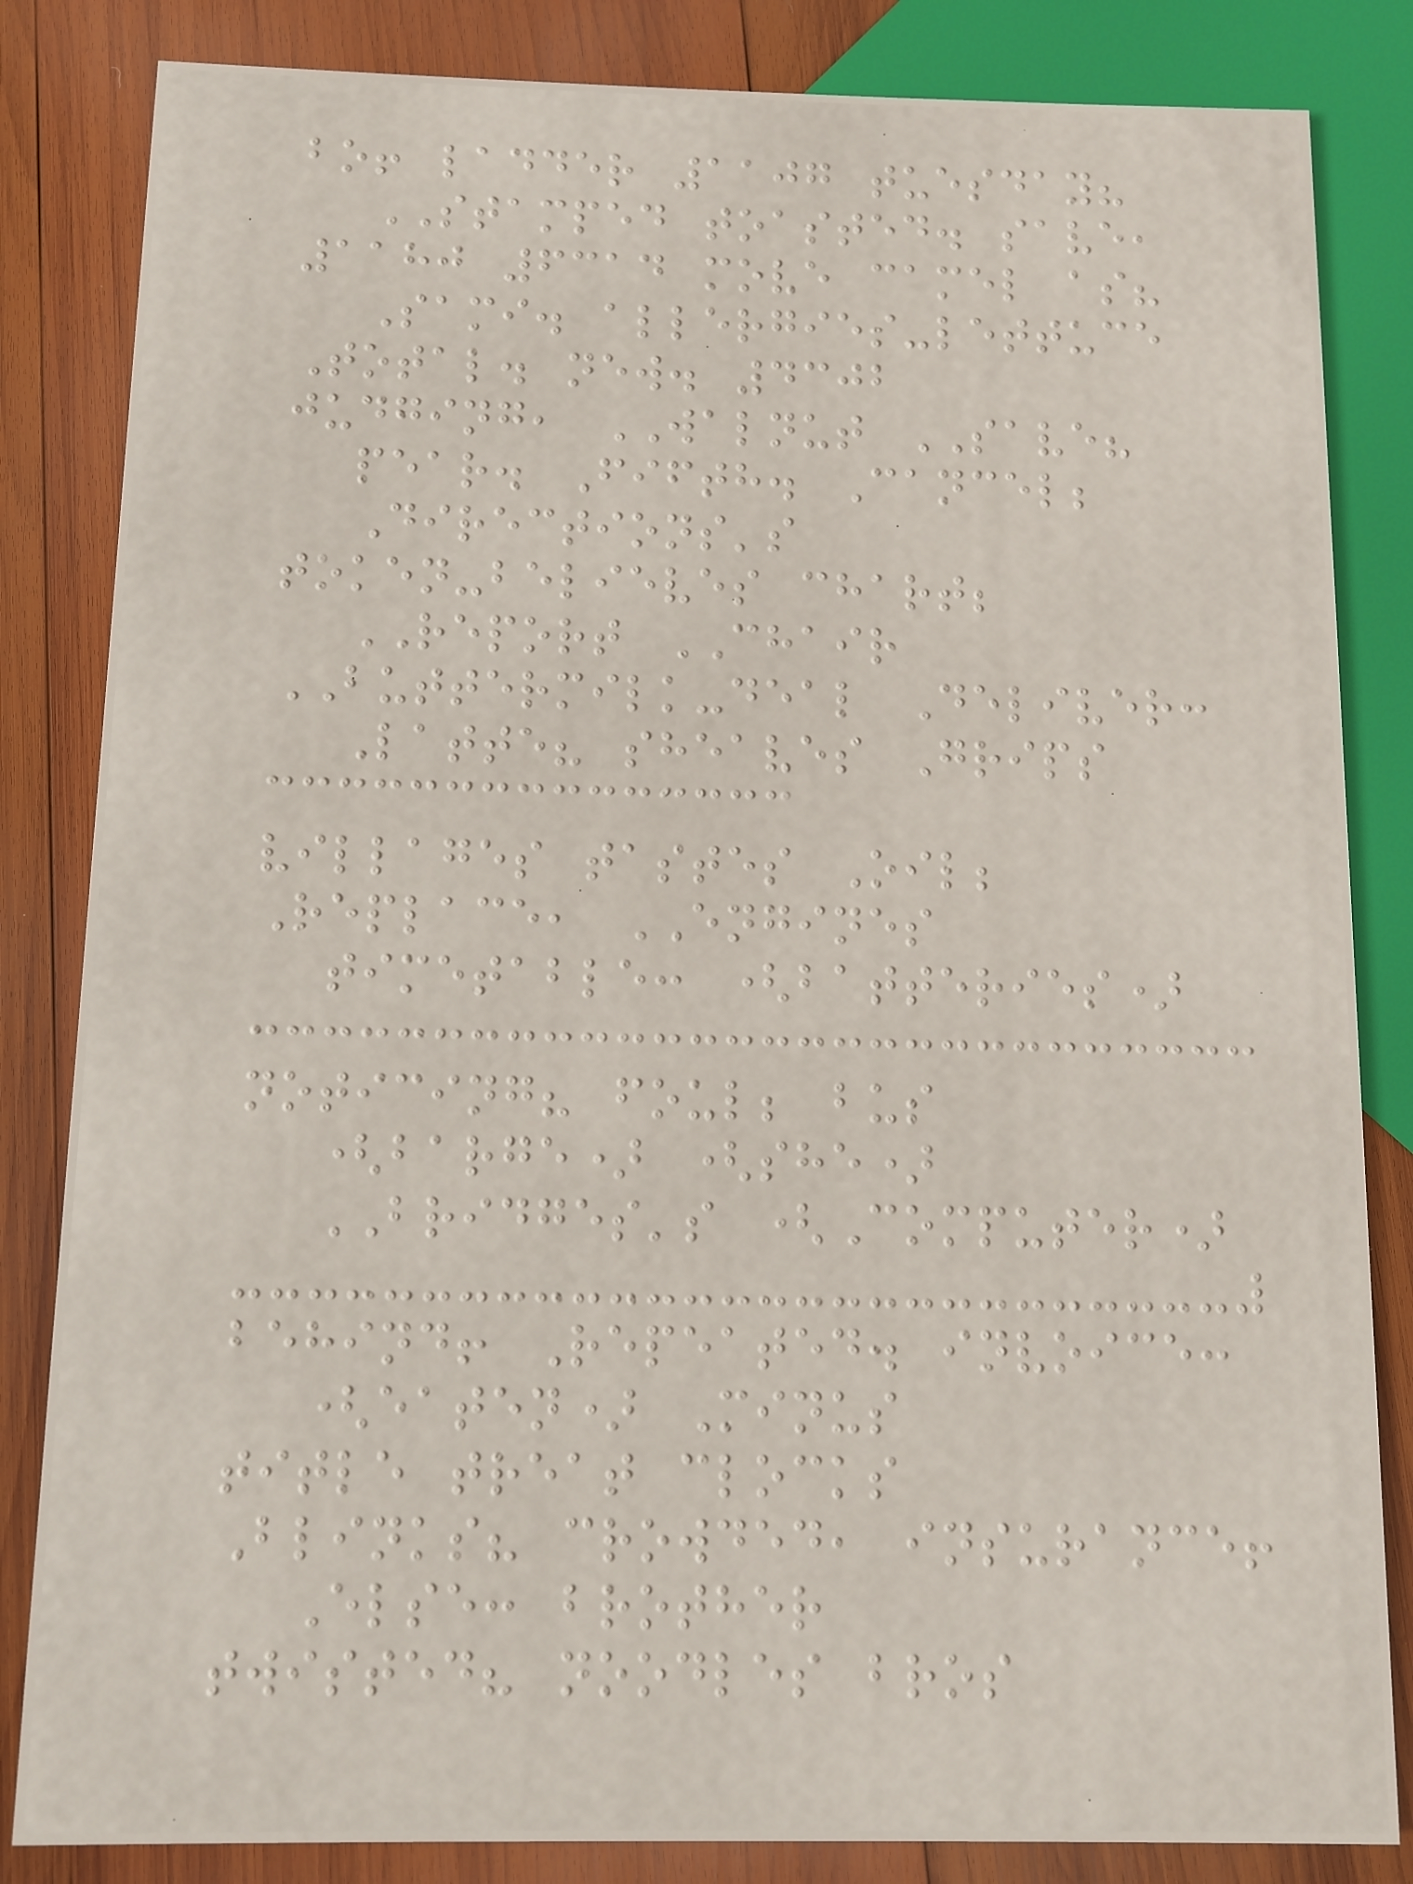bo! ladder 1107 tuesday?
STAMPED toasted. save,
1180 6314 move camel as?
Sami. allergies-lettuce
Total. new. 4302
judging, WALNUT SAVE?
pear. Fifth. Cancel;
Directions's
token-believes chart;
REPORT CHAIR
BUTTERMILK-deal Deliver:
Latte? sheaves Grips
villages tastes Oil;
Replace, ENGINES
timetable: (batteries)
noticing? foul; bus
(barge) (she)
BRIDGES's (Computer)
behind! Repeated. invoice:
(eaten) Minus
title treat clocks
Blinks? crowded, insurance!
Else: brother
twisted? noodles bros
